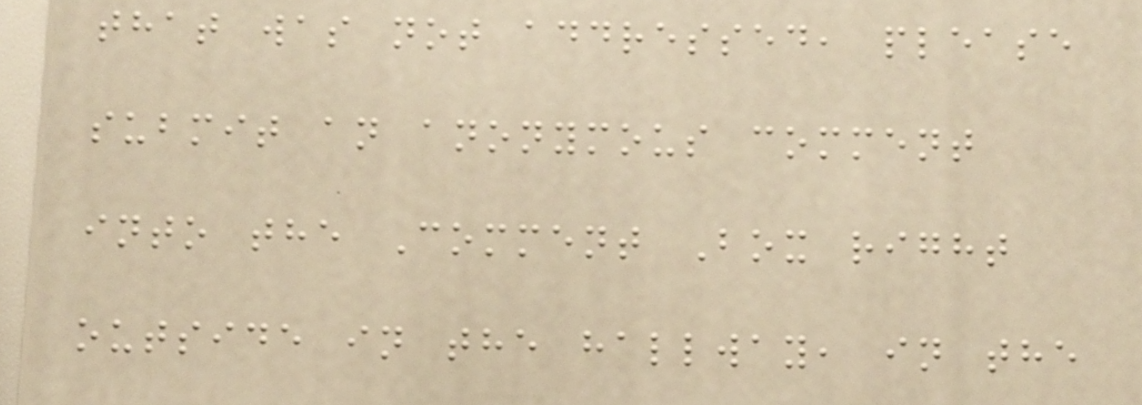that was not addressed, please
submit an anonymous comment
into the Comment Box right
outside in the hallway, in the
